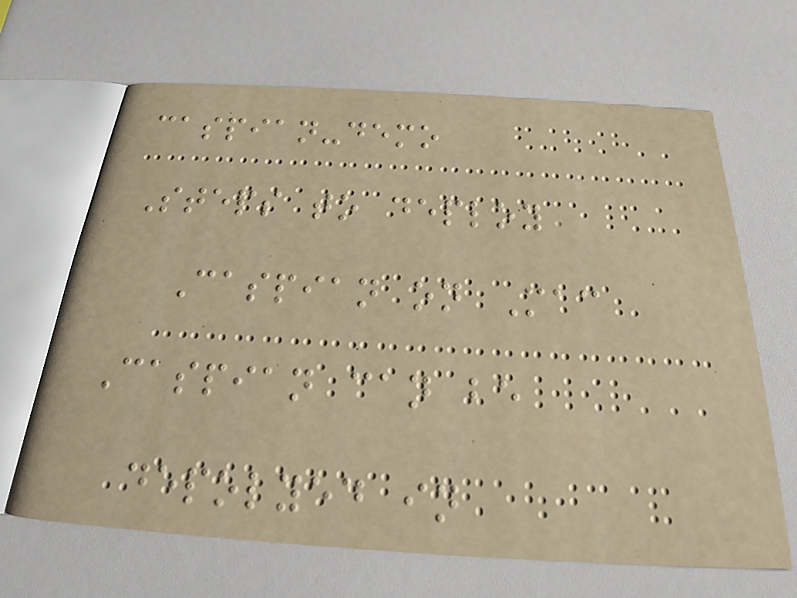caspian-demo
Steps to deploy
Caspian on Mac
Caspian can be
depolyed in
